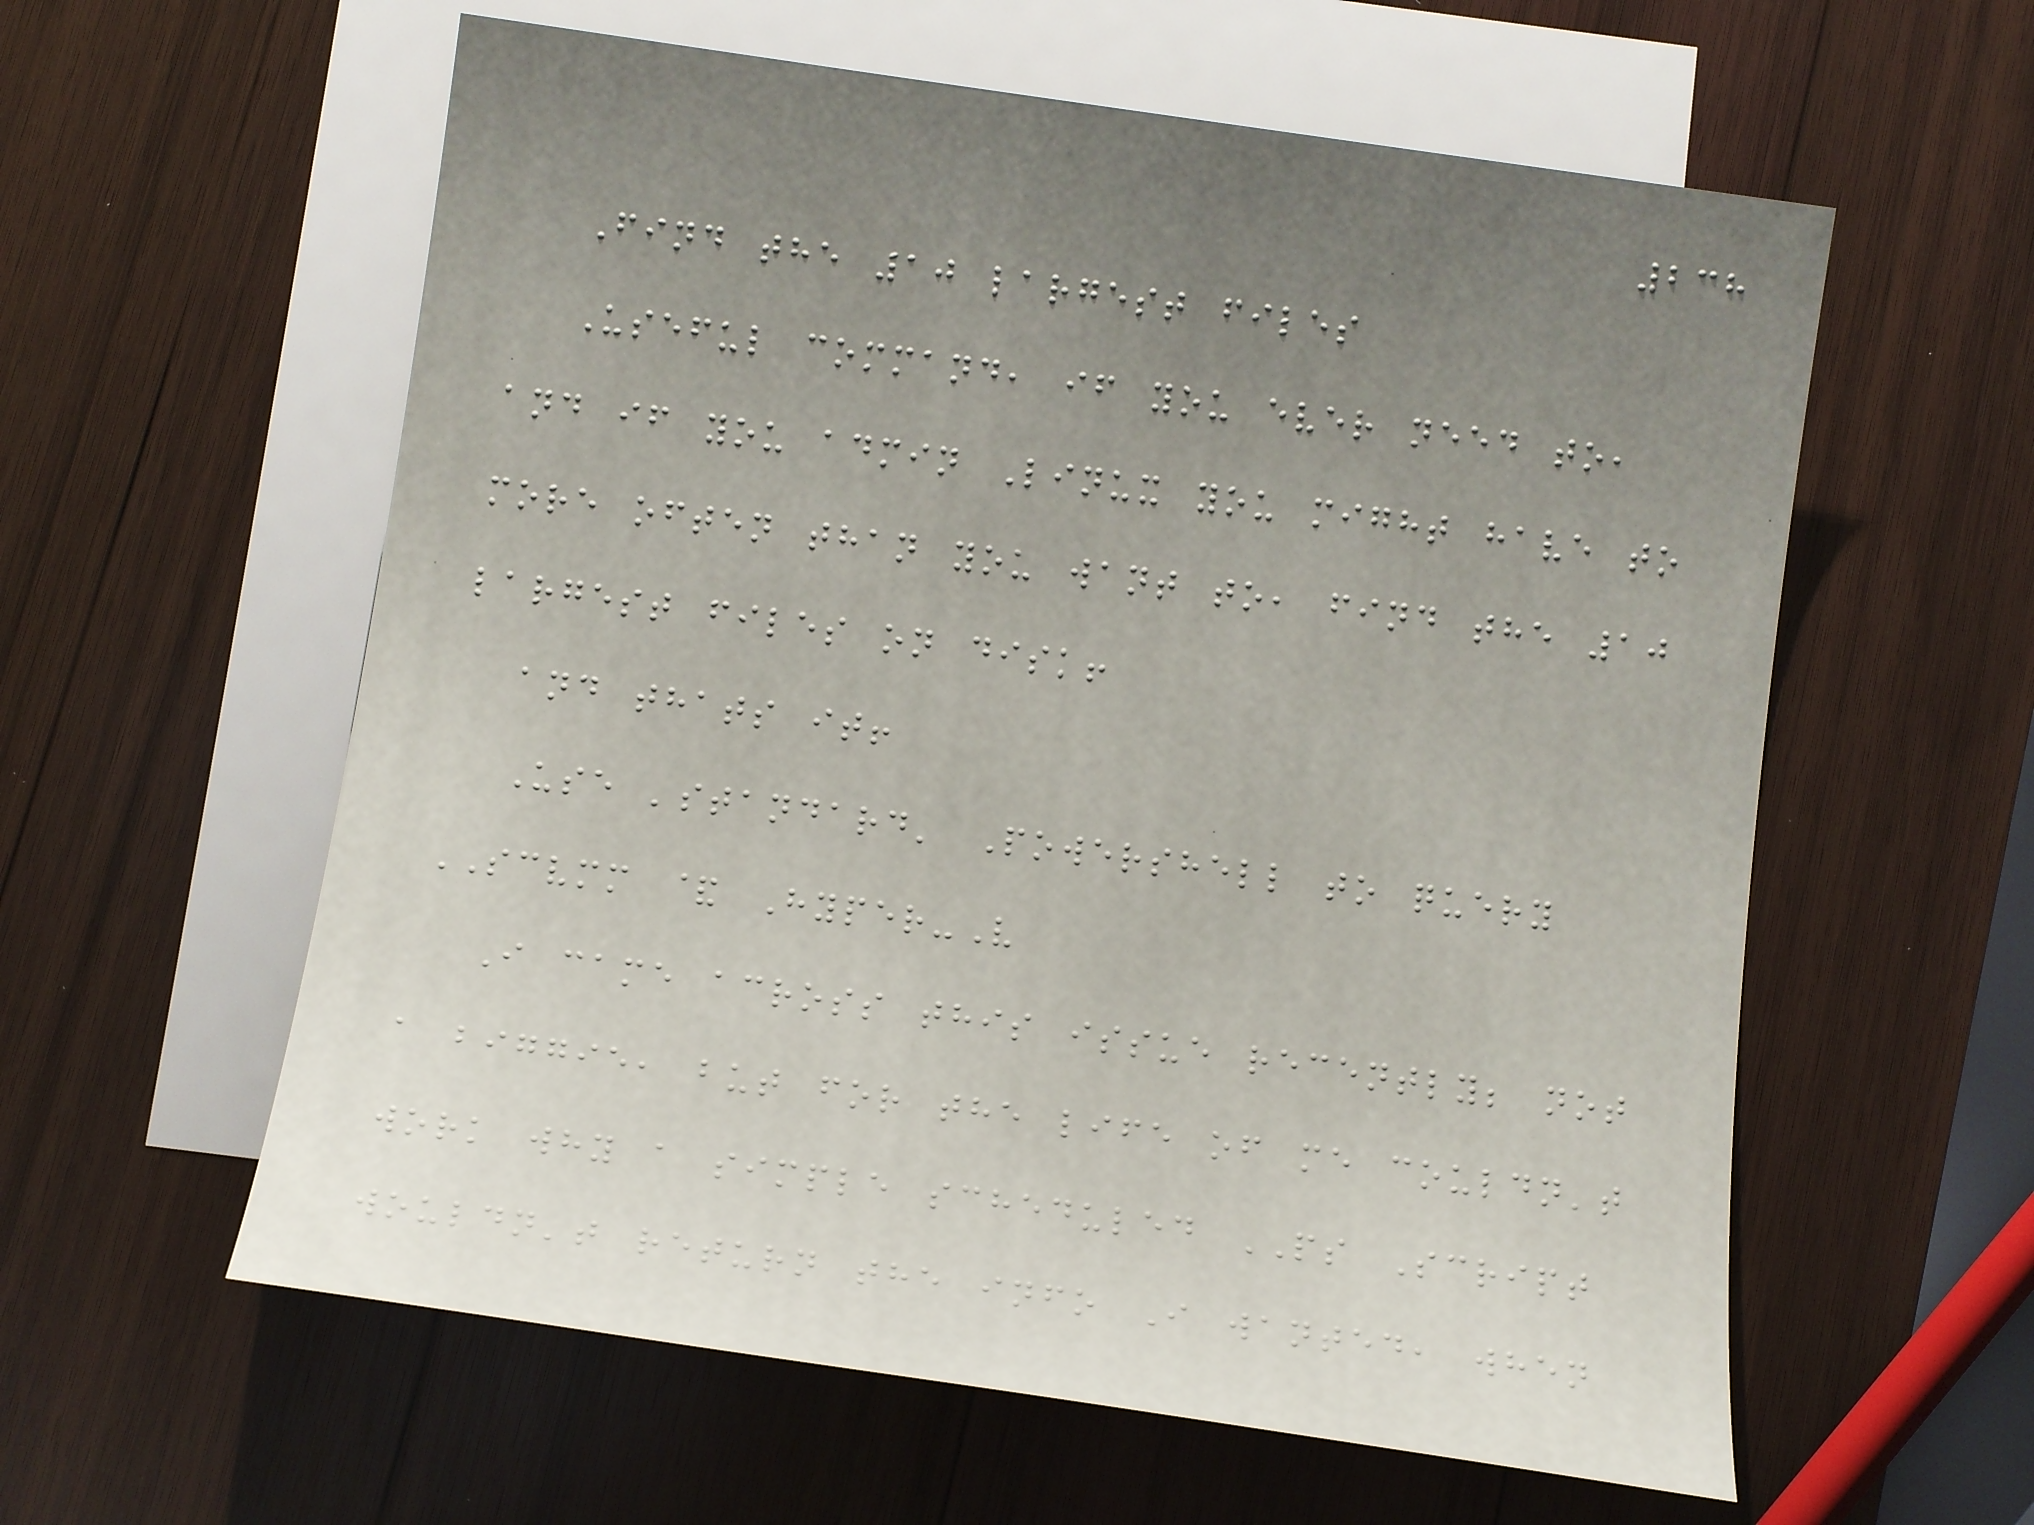238
Find the 10 largest files
Useful command, if you ever need to,
and if you admin Linux you might have to
more often than you want to, find the 10
largest files on disk!
and thats it!
Use 'standard' Powershell to query
SCVMM & Hyper-V
I came across this issue recently; not
a biggie, but for the life of me couldn't
work why a simple scheduled PS Script
wouldn't return the info I wanted, when
